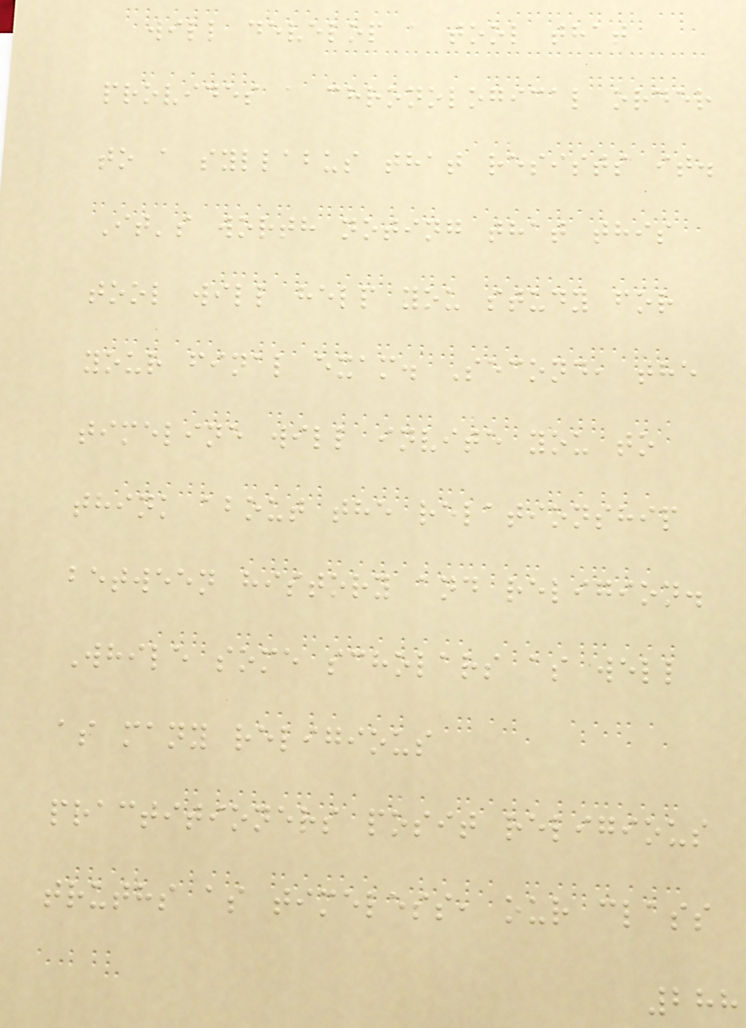will develop a tool that
provides a chronological order
to a syllabus that resists it.
It's worth noting that this
tool will help you study for
your final exam. Second, the
timeline will invite you to
think about the relationship
between history and religion.
While some scholars as well
as many religious
practitioners posit religious
truths as timeless, our class
288
